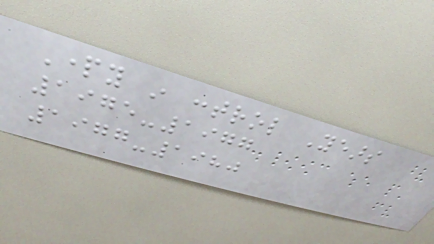Party in control Years
1975-1977
1977-1980
